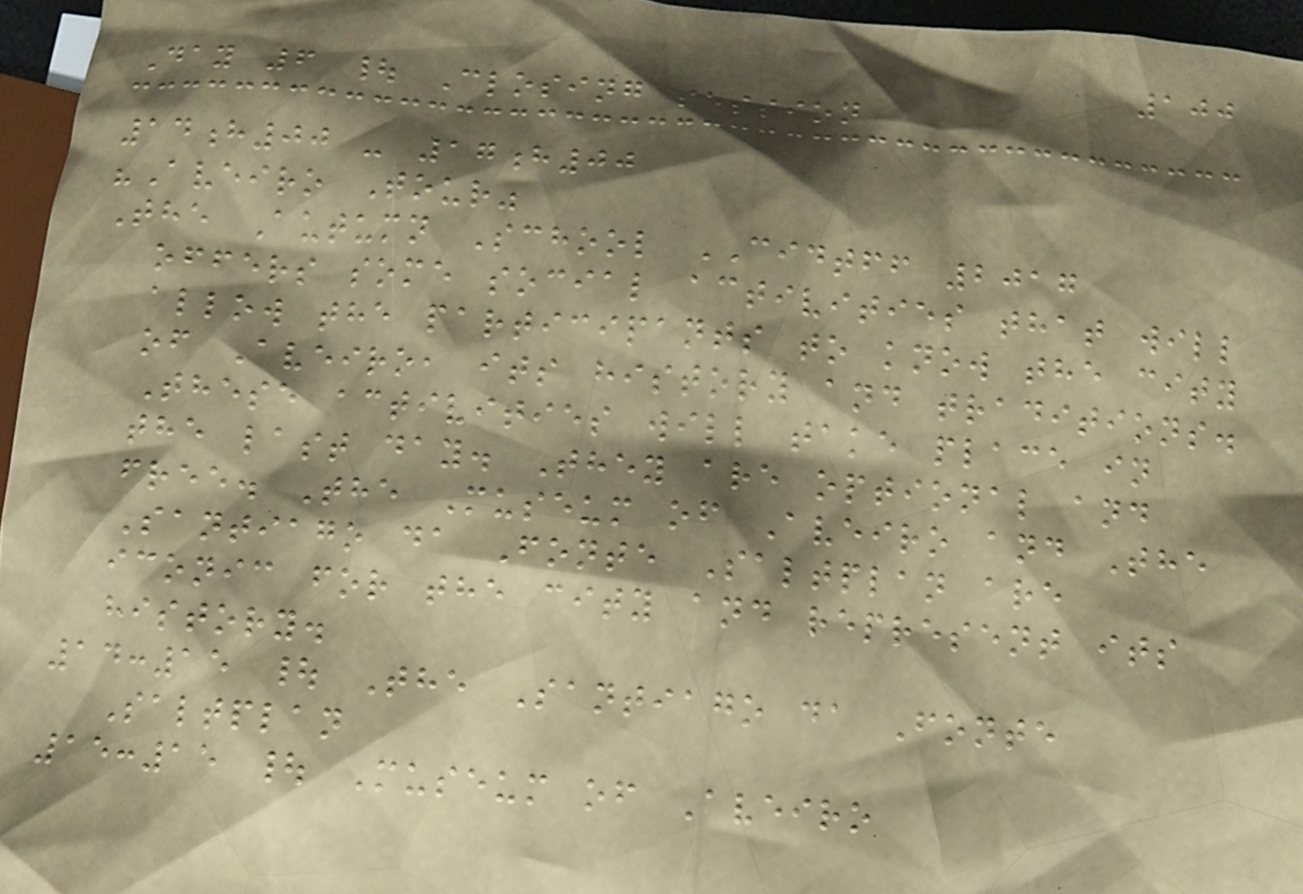100
Day 6 | Closing session
14h00 - 17h00
"Aveiro Tour"
The Autumn School CIDTFF 2017
offers some social activities that will
allow the participants to know the city
of Aveiro, its history and traditions.
These activities will take place in
the last day. They are optional and
free. The Museum of Aveiro and The
Santiago da Fonte Saltplan are
iconic for the city and represent its
history.
14:15 | The Santiago da Fonte
Saltplan
15:15 | Museum of Aveiro
